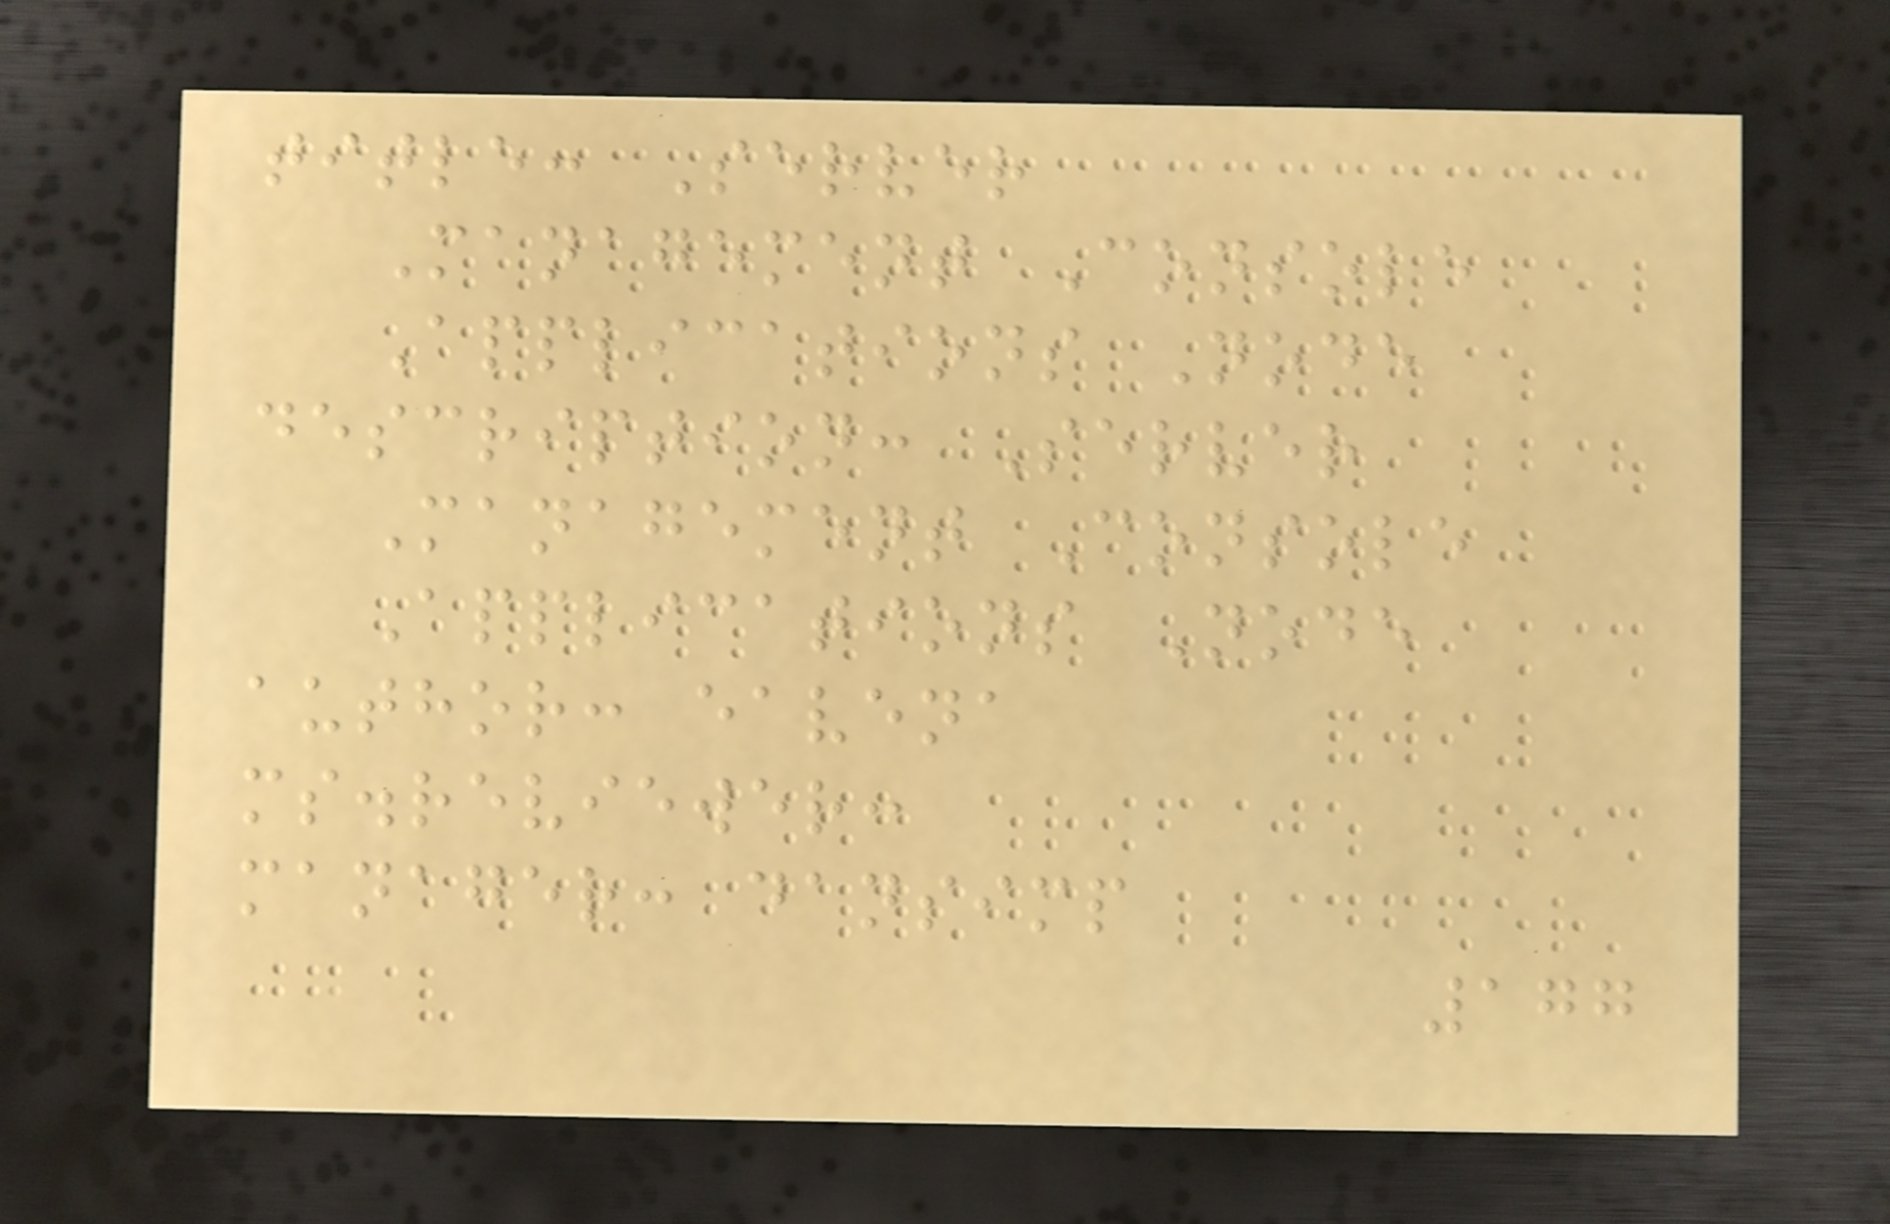title: Server
Management Console
Applications Node
description: Server
Management Console
Applications Node
author: eavena
ms.reviewer:
manager: dansimp
177
